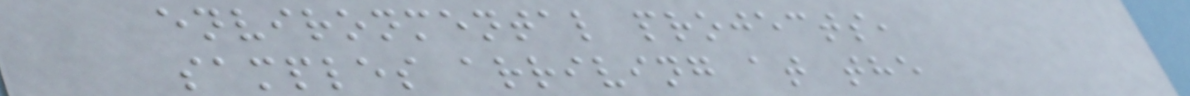environmental projects,
samples arriving at the
